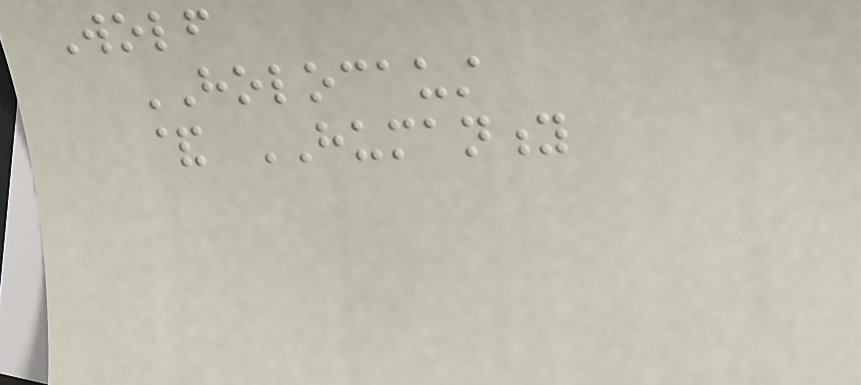Wolf
HOLOCAUST
& HUMANITY
